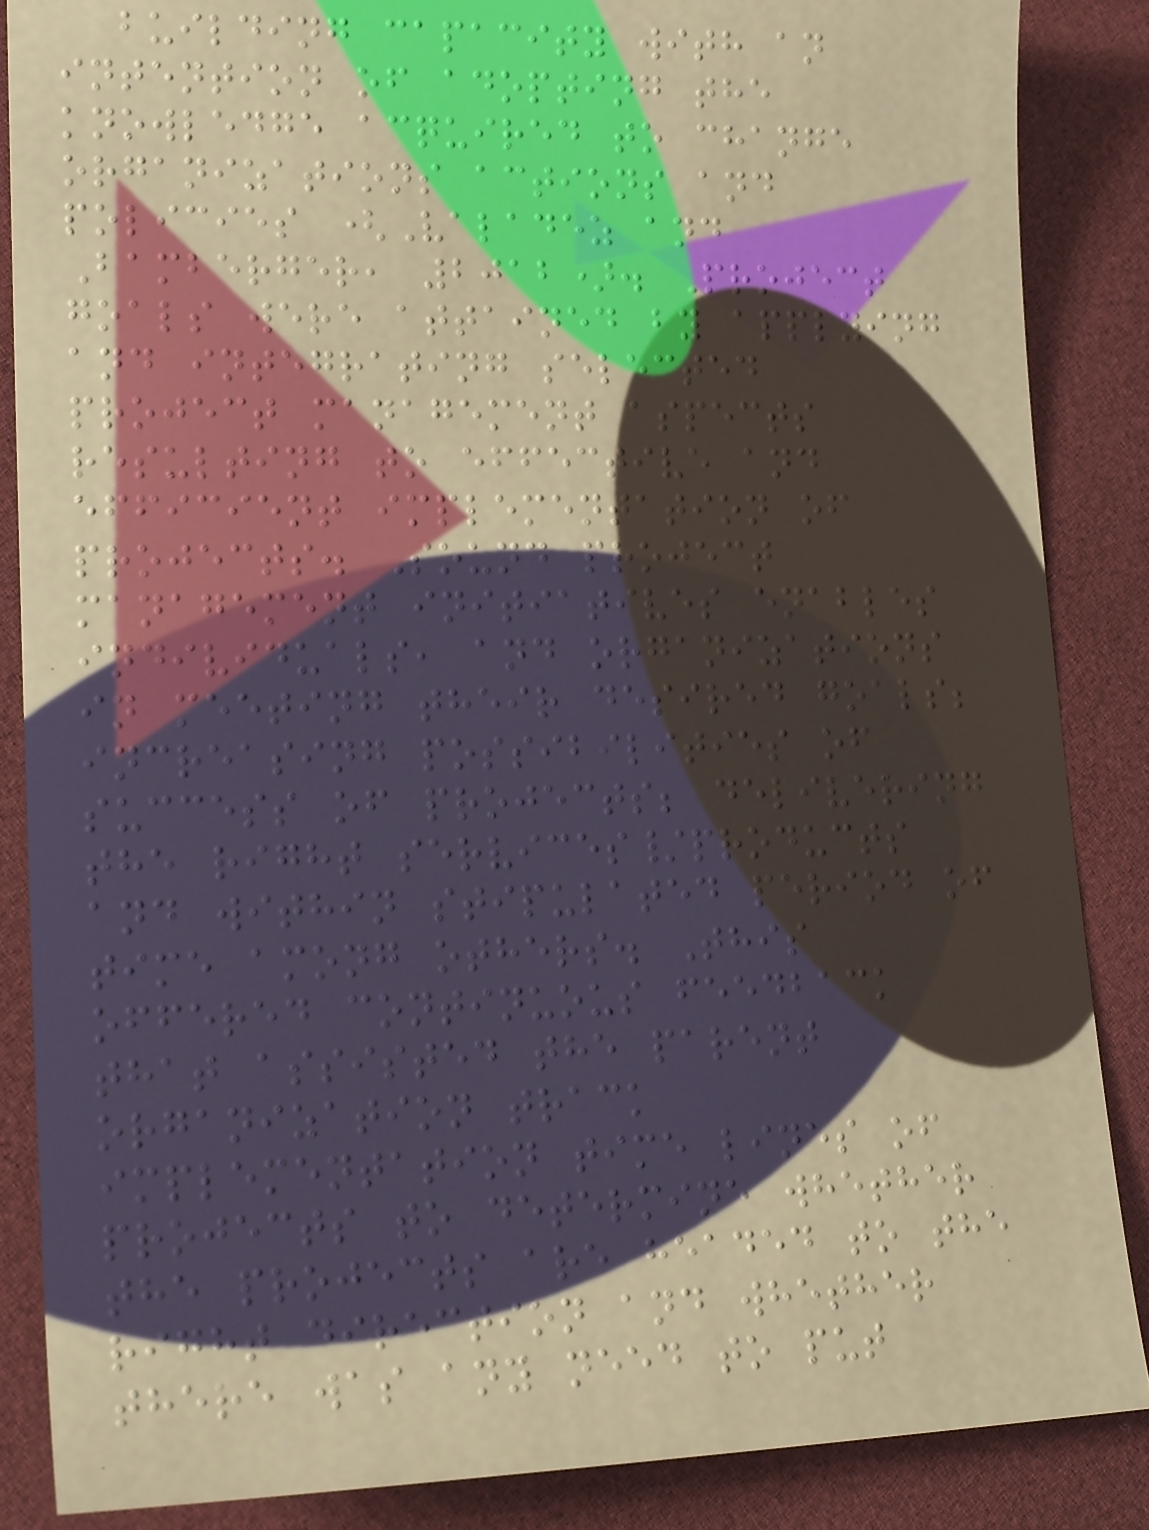building capacity with an
intention of adopting the
knowledge acquired to change
organizations actions and
policies (Valadez and
Bamberger, 2012). Project
goals were attained by applying
and integrating selected
project management aspects
resulting to effective and
efficient implementation of
projects. Sound project
management initiatives enables
individuals, and organizations
in meeting their desired goals;
increasing possibilities of
success of projects; delivering
the right services/products
and within stipulated period of
time among others. This
offered continuous feedback
that assisted the parent
organization track
implementation time lines of
projects to determine whether
the projects are headed to the
right direction and whether
there was any need to put
